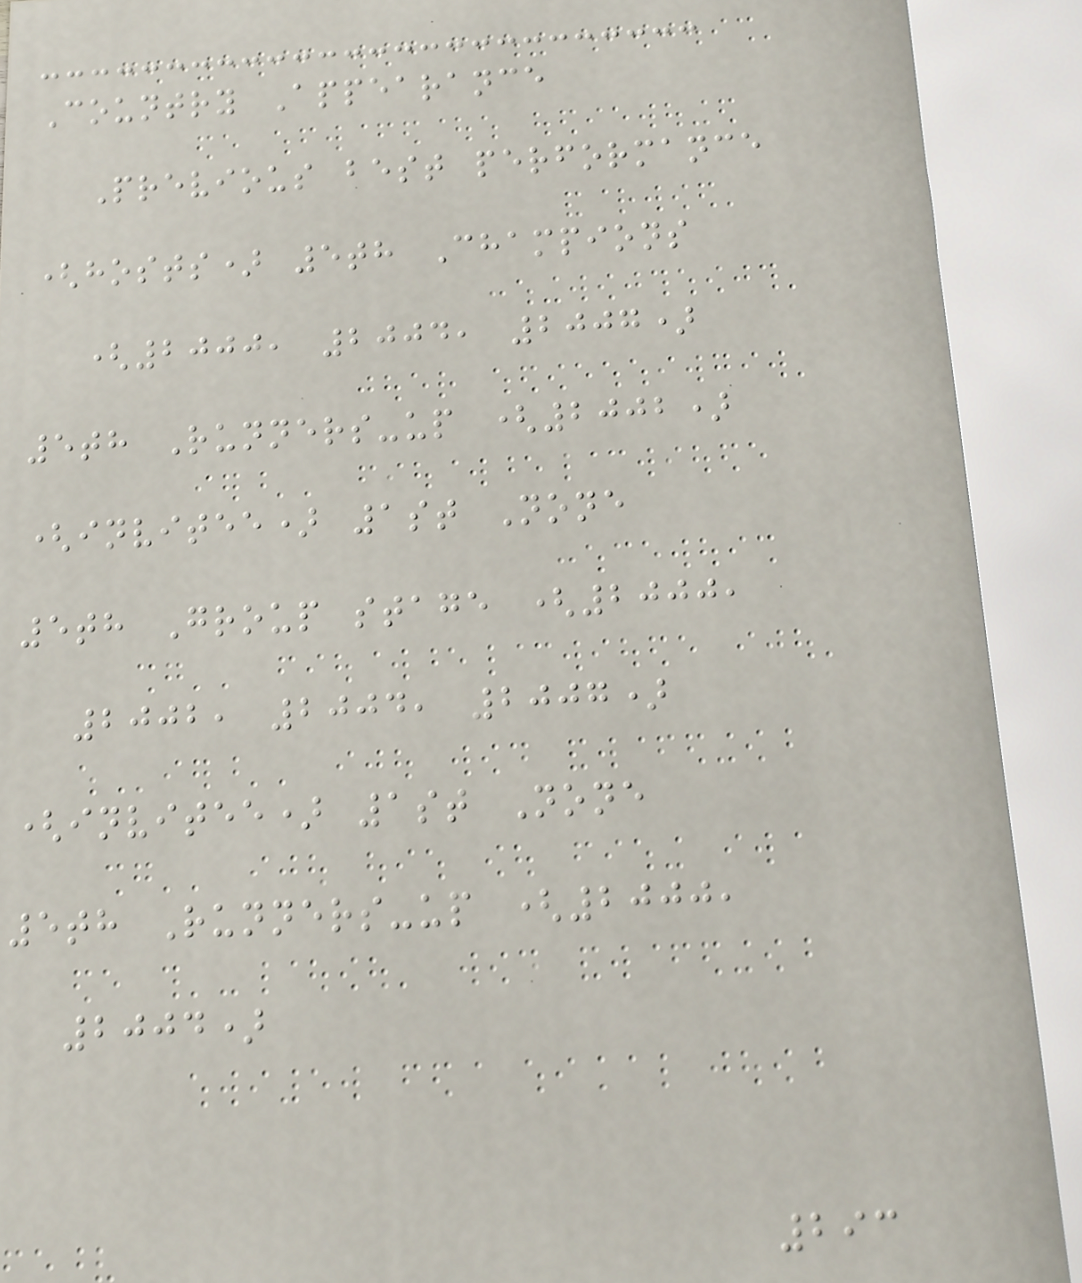Country Appearance
Previous best performance
(hosts) 5th Champions
(2000, 2004, 2007)
5th Runners-up (2002)
(invitee) 1st None
5th Group stage (2000,
2002, 2004, 2007)
(invitee) 1st None
5th Runners-up (2000,
2004)
293
